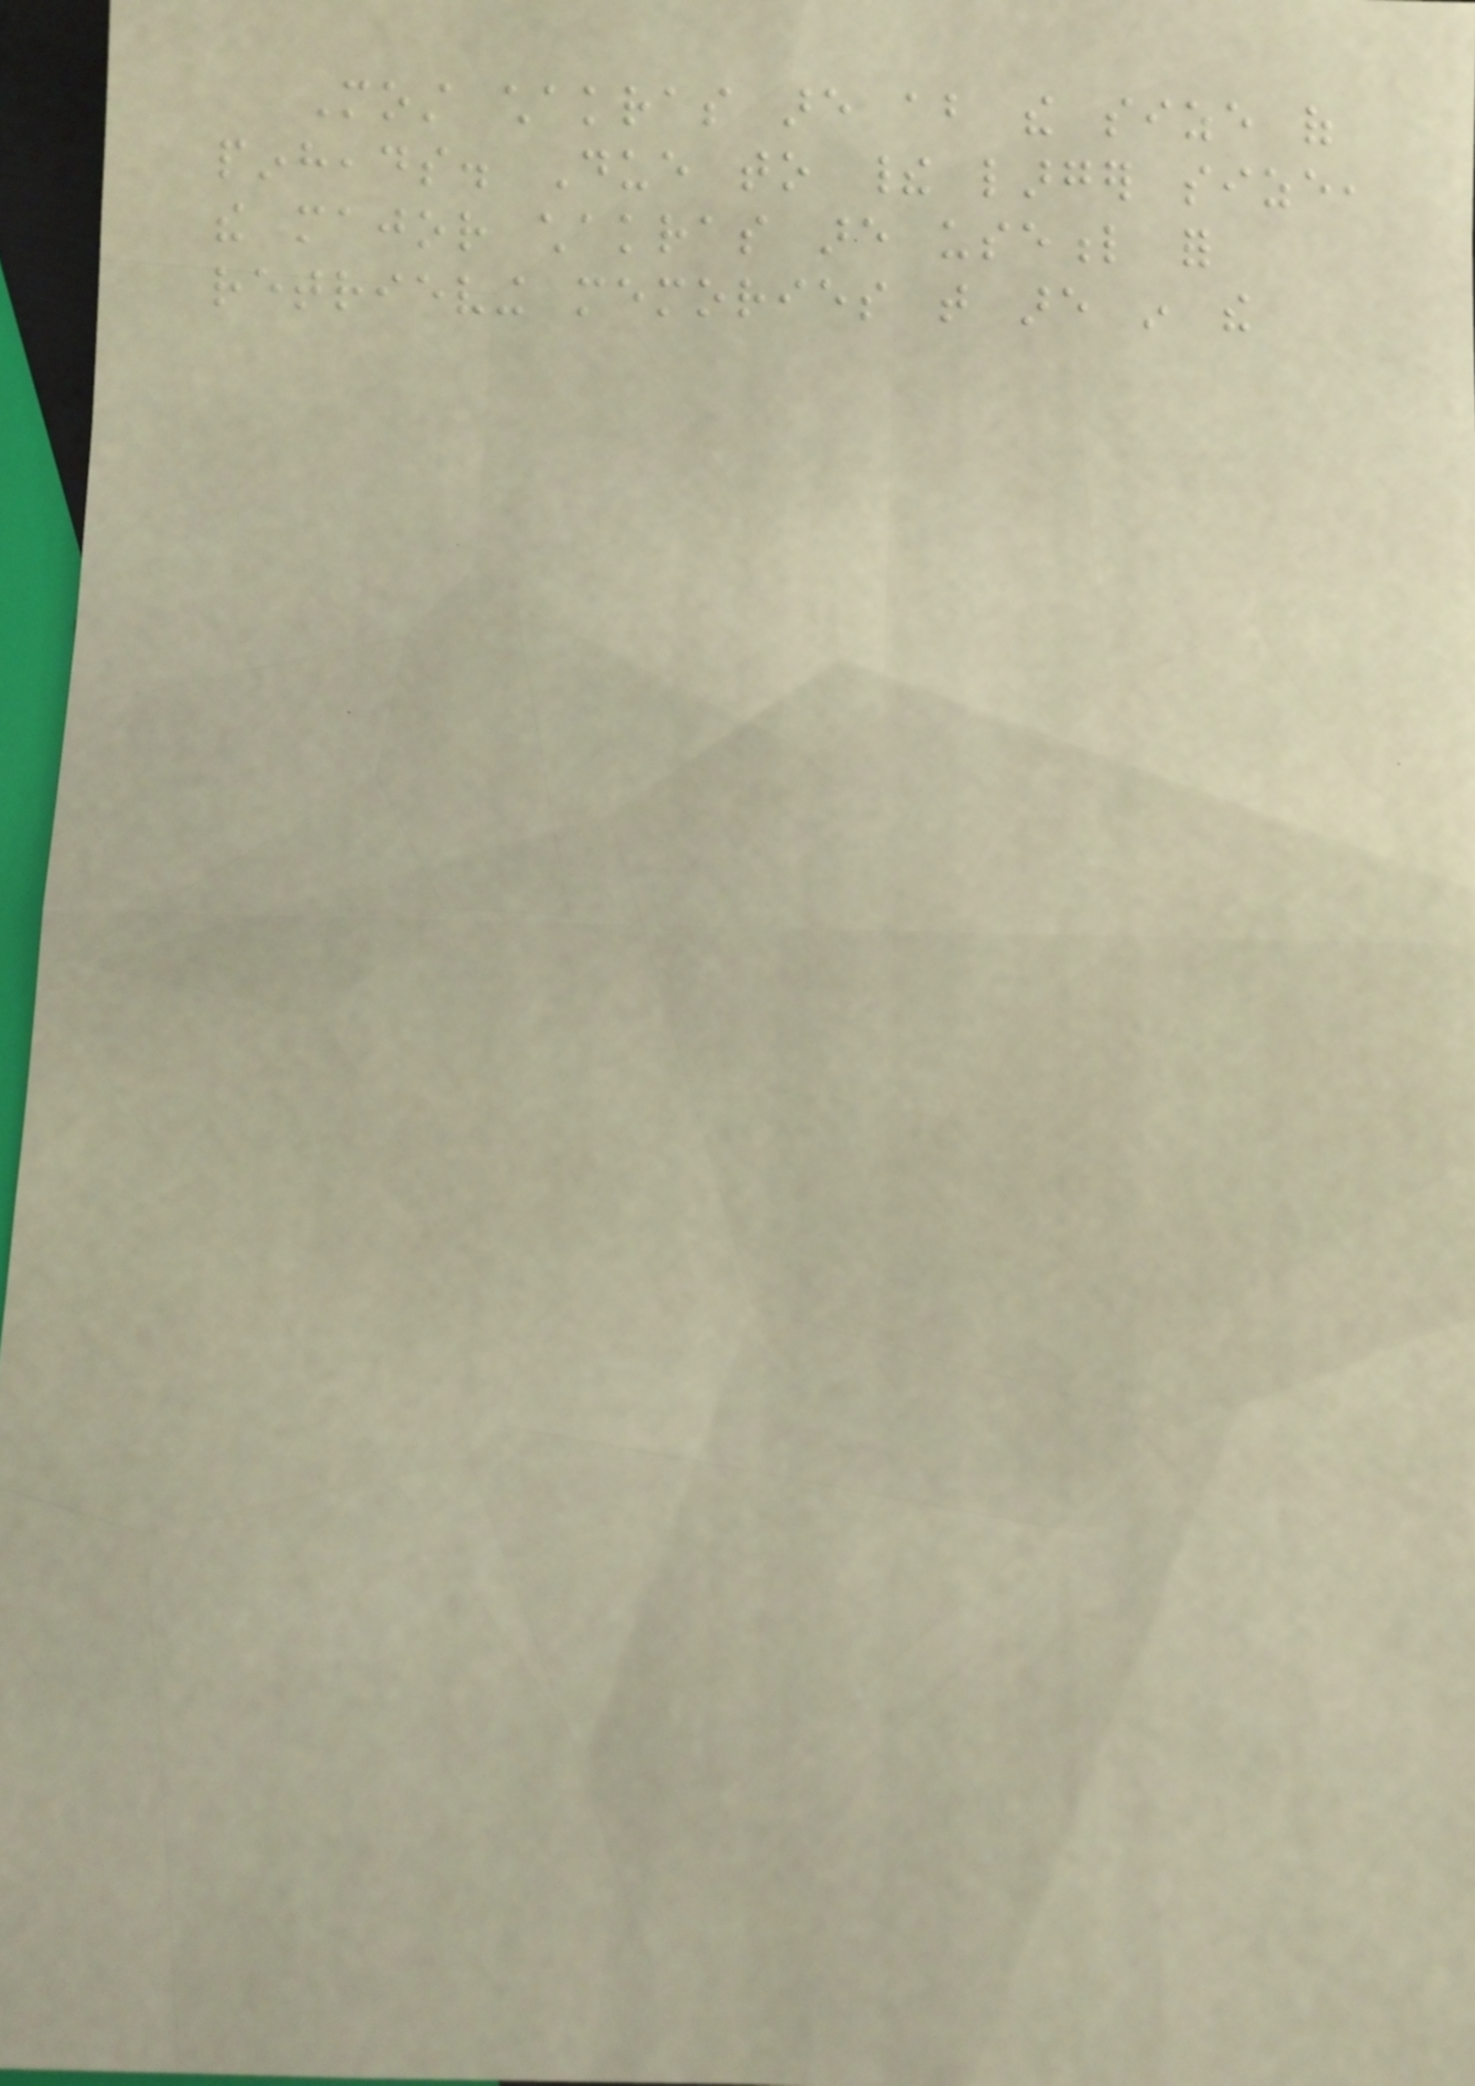Most chakras are about the size of
pinheads. Due to their larger size,
the major chakras are useful for
retrieving memories that are in the
